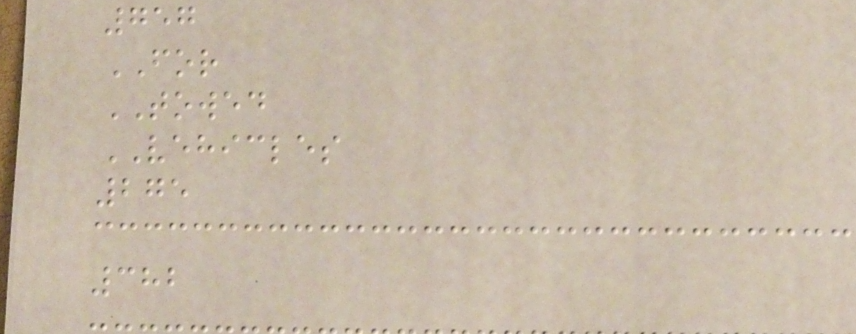757
FOR
TOWED
VEHICLES
275
382
